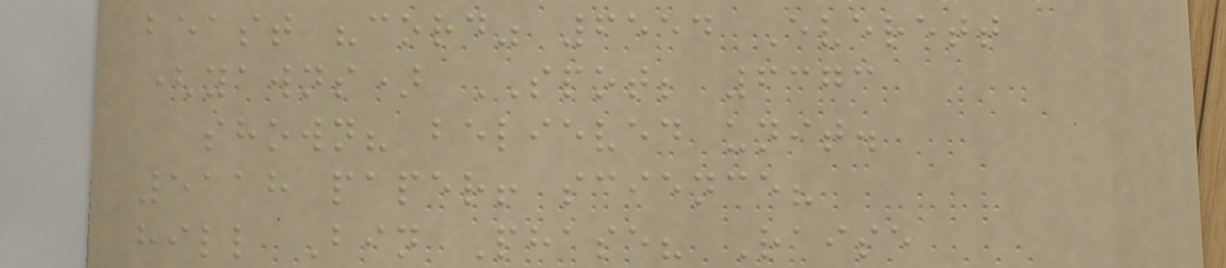beast "cord" 6554 Everett
(yawns) SPOT; 6373
shown? believed unit.
5118 paper! science?
hill Bin Phase? Raise
